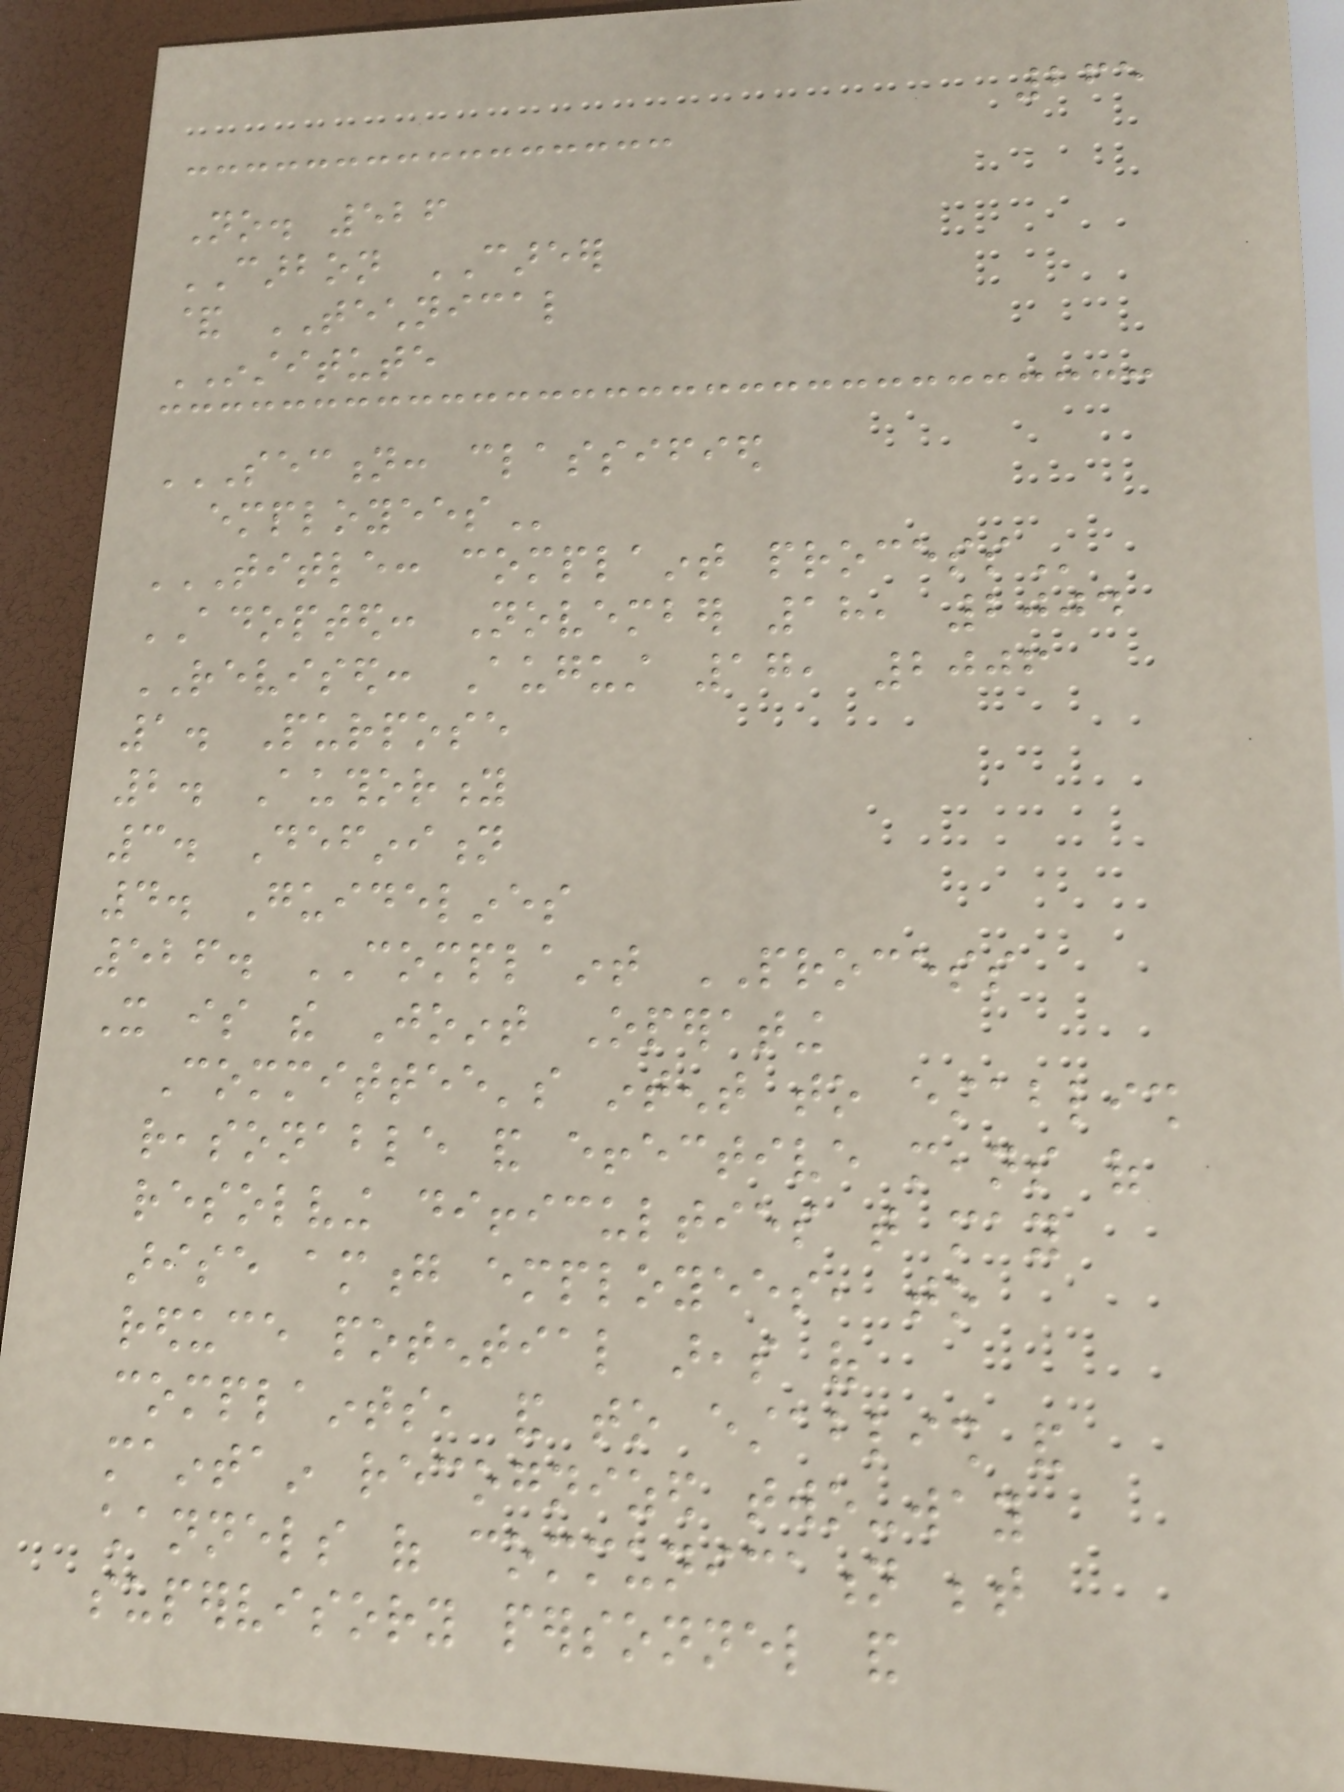265
No. 526
CARBON CAREER
& TECHNICAL
INSTITUTE
SECTION: CLASSIFIED
EMPLOYEES
TITLE: COMPLAINT PROCESS
ADOPTED: November 18, 2004
REVISED: August 17, 2006
1. Purpose
2. Authority
3. Definition
4. Guidelines
526. COMPLAINT PROCESS
It is the Joint Operating
Committee's intent to establish
reasonable and effective means of
resolving difficulties that may
arise among employees, to
reduce potential areas of
complaints, and to establish and
maintain recognized two-way
channels of communication between
supervisory personnel and
